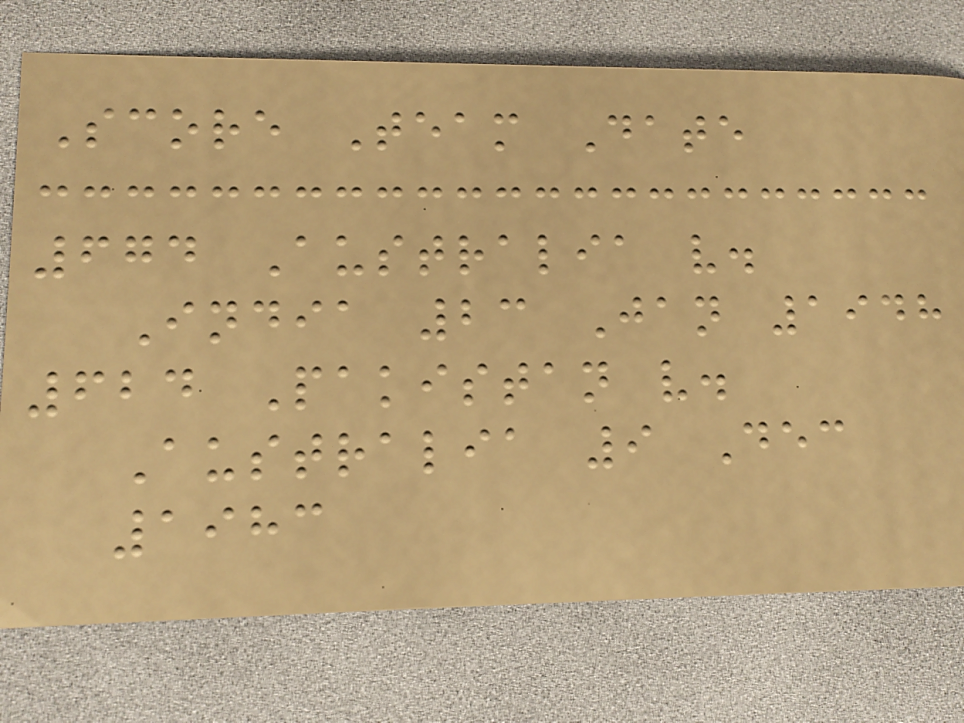Score Team Date
674 Australia v.
India 23 Jan 1948
624 Pakistan v.
Australia 9 Dec
1983
